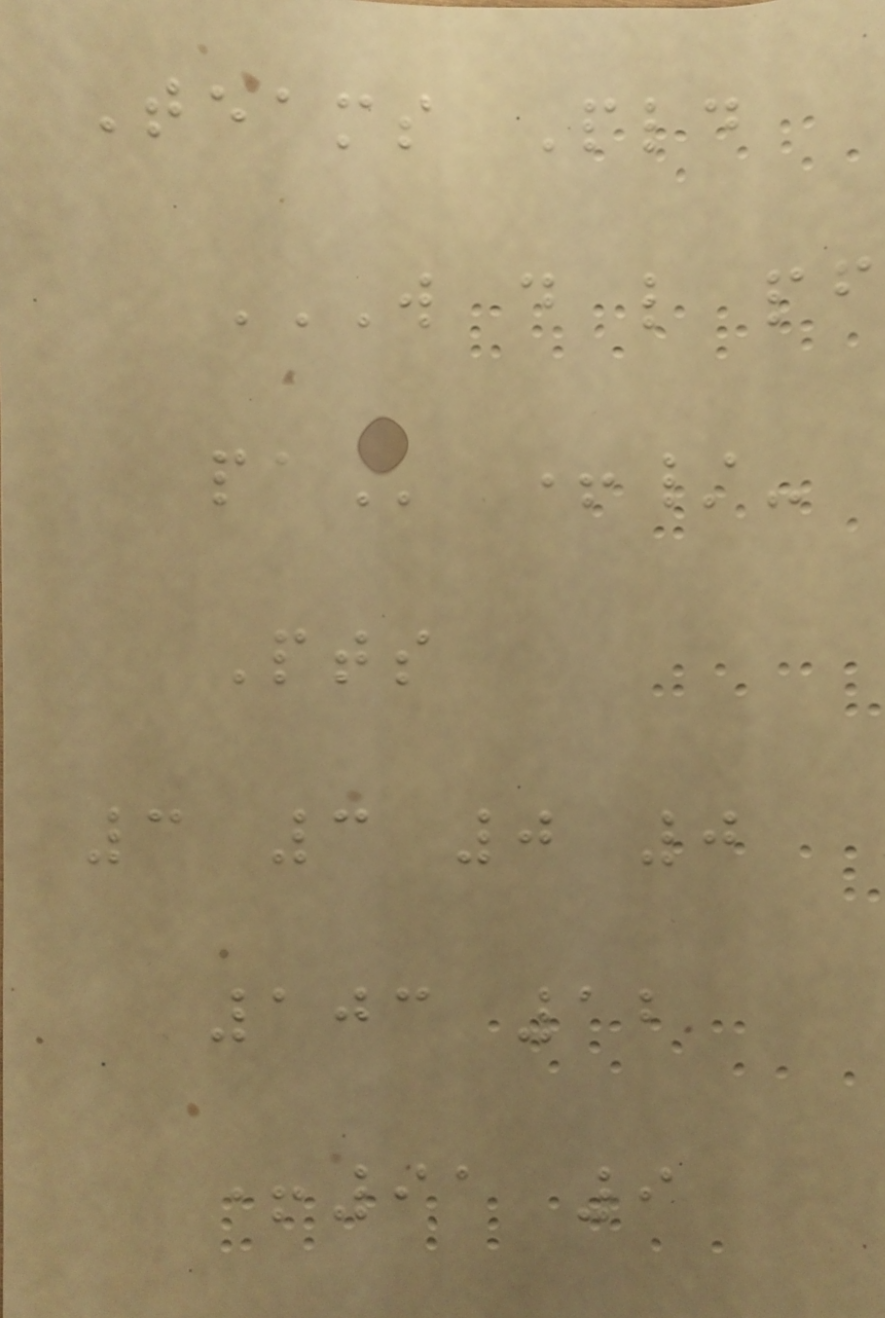Teams Pld
W D L PF
PA +/-
Pts
3 3 0 0
103 12
+91 9
